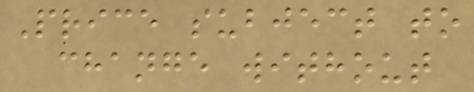Price subject to
change without
